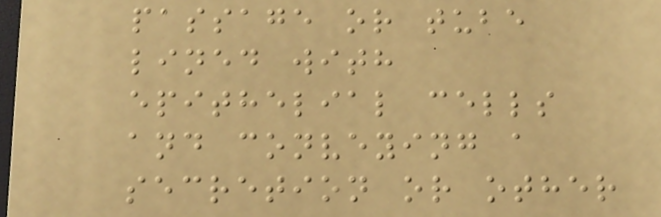passage or tube
lined with
epithelial cells
and conveying a
secretion or other
